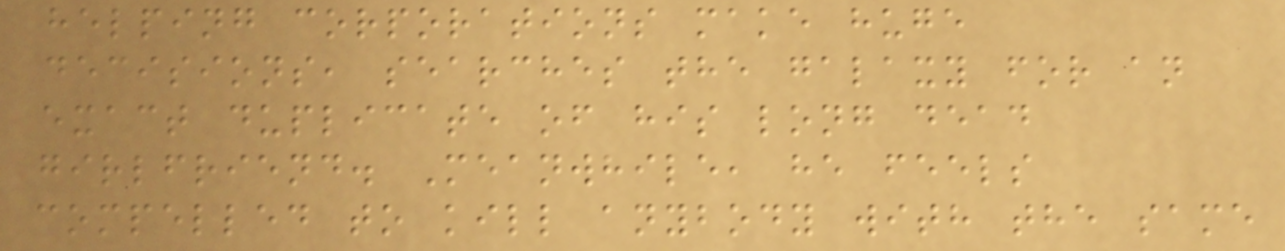helping corporations make huge
decisions, searches the galaxy for an
exact duplicate of his long dead
girlfriend. Meanwhile, he feels
compelled to kill anybody with the same
